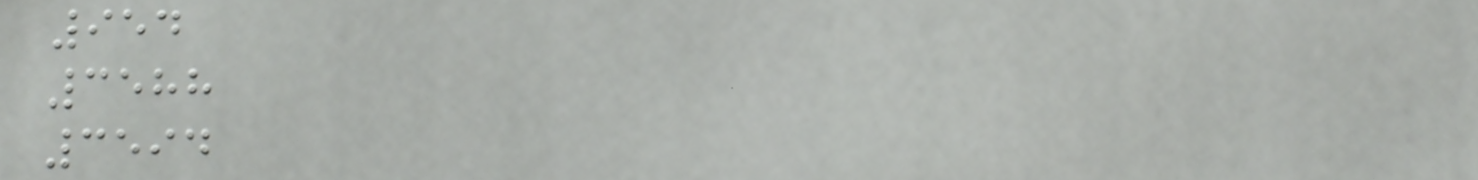954
3588
3594
